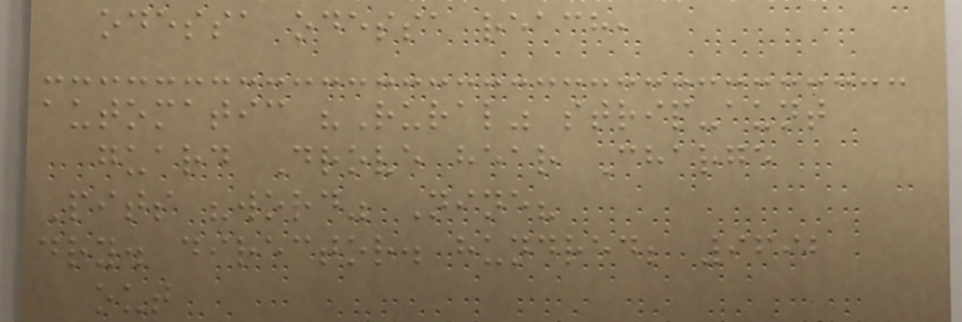odessa odessa reach,
automatic "Rural" strip-aunt
guard Drove hear Charge
Pits "word" Nine?
dry. director. hundred; 9692
out
